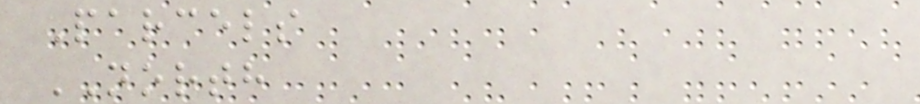Parcels
NORTH
